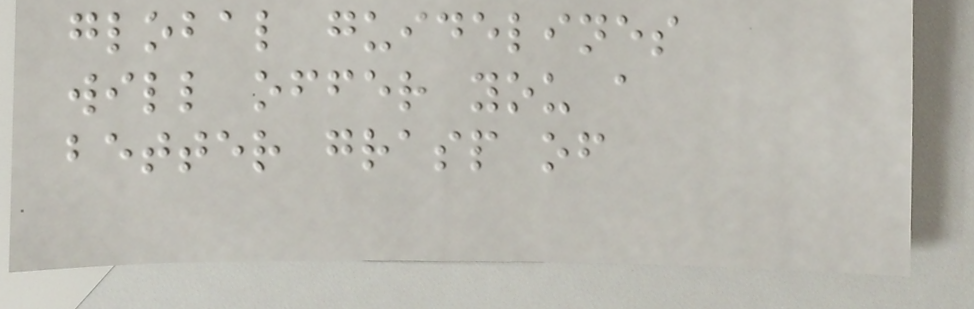global guidelines
will offer you a
better grasp of
